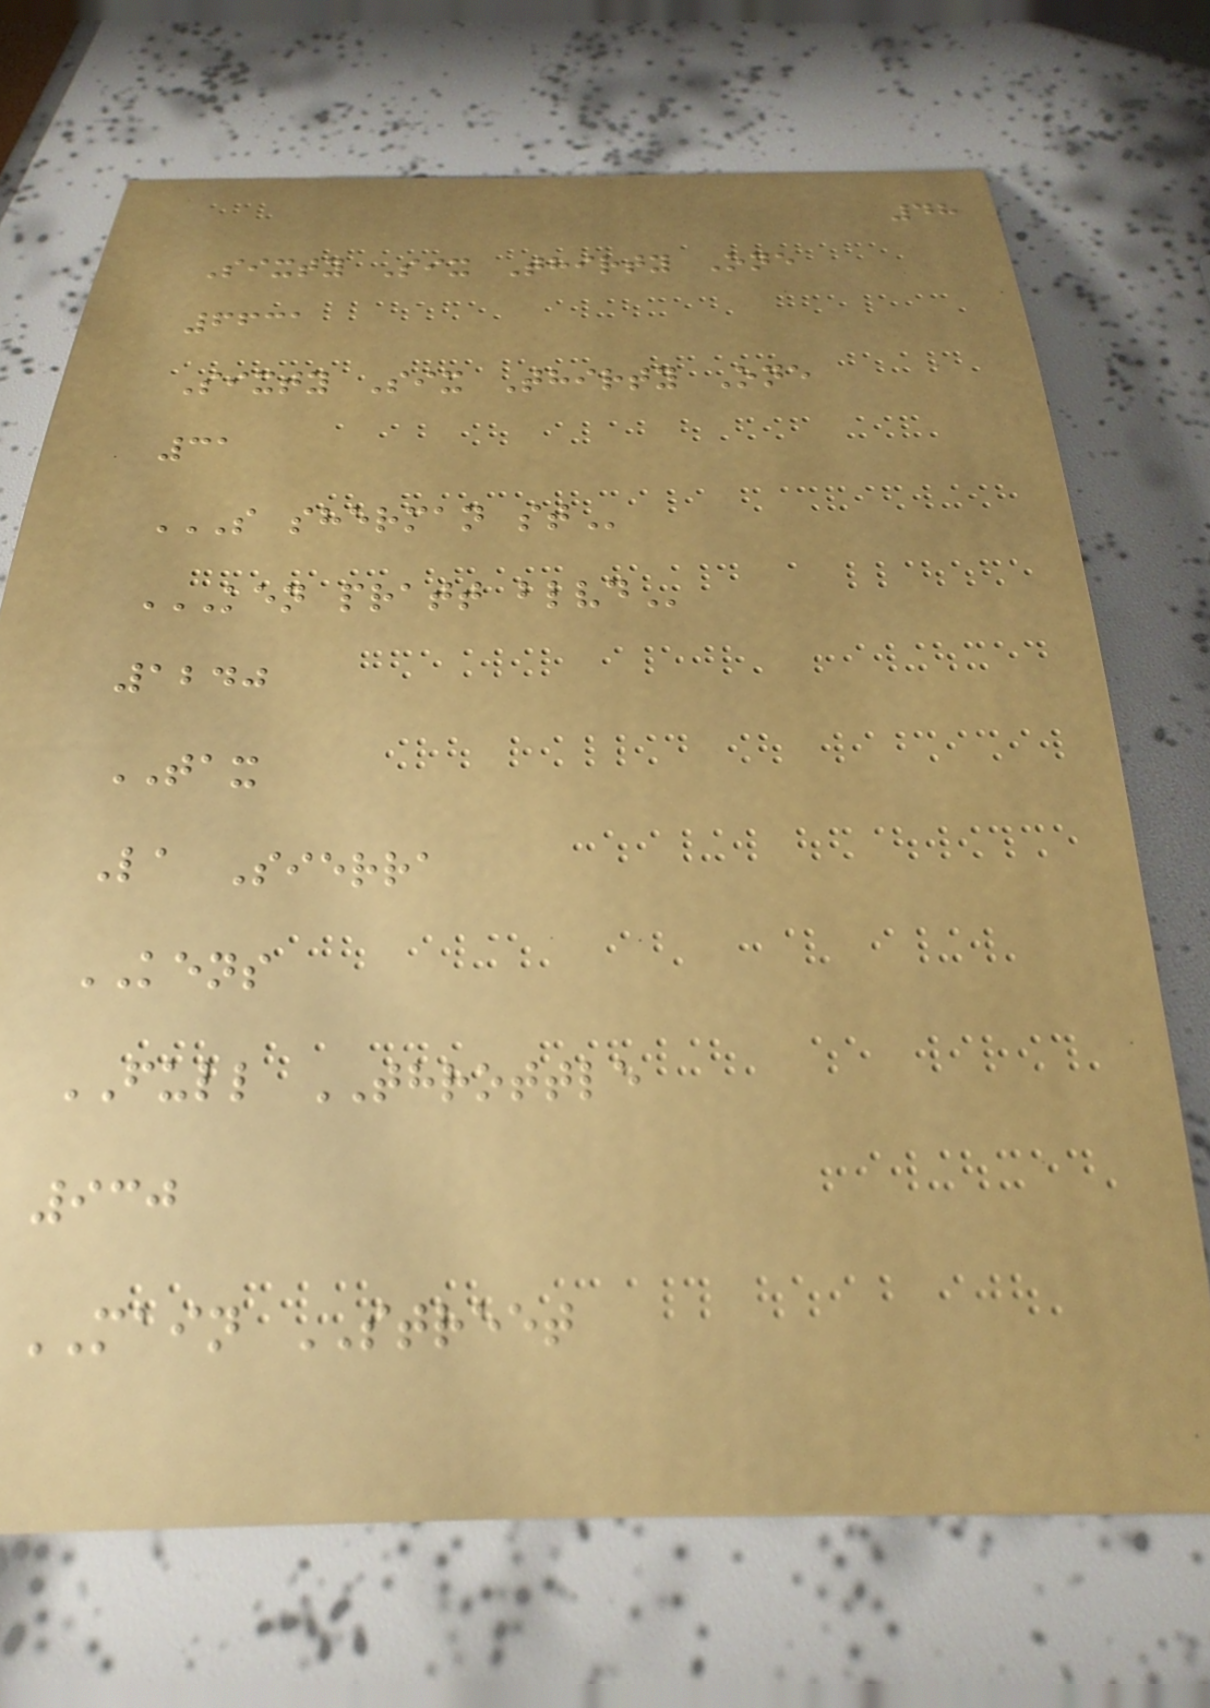48
Sixty Six Thirty One
6631
Sixty Six Thirty One
31
S SHERMAN ST
KEN PRATT BLVD
1240
TAX
La Sierra
KENS
FULL THROTTLE
930
MAIN STREET
